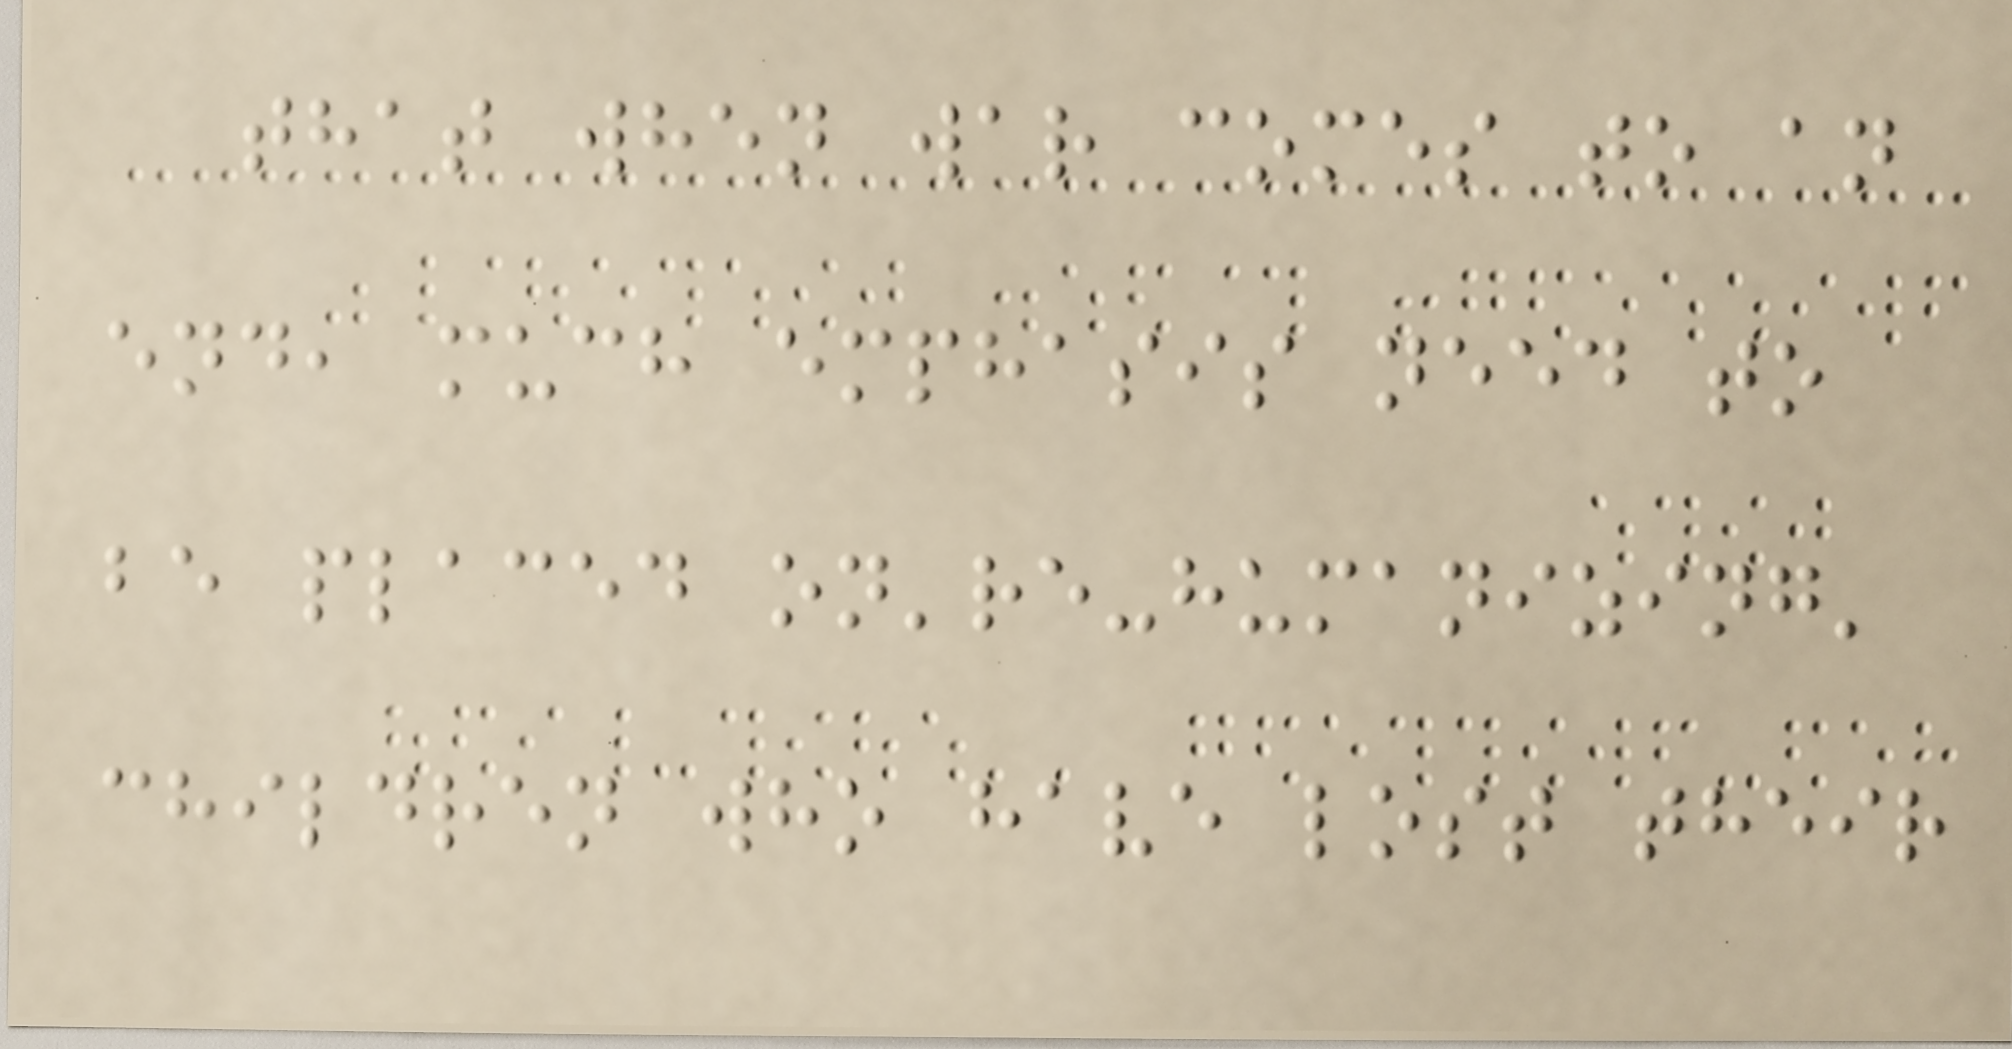that when war comes to an
end, much emphasis need to
be placed on're-humanizing'
children who have lost their
